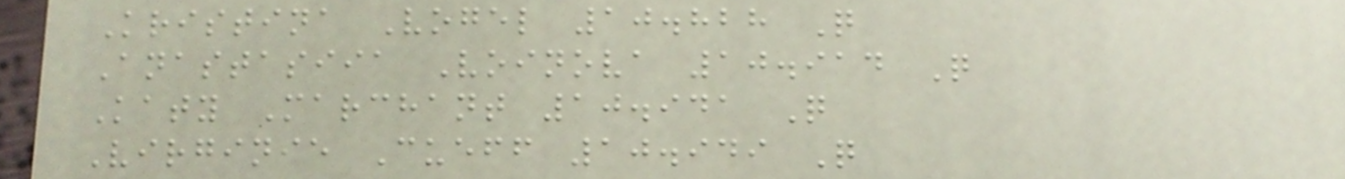Kristina Vogel 10.828 Q
Anastasiia Voinova 10.914 Q
Katy Marchant 10.941 Q
Virginie Cueff 10.949 Q
